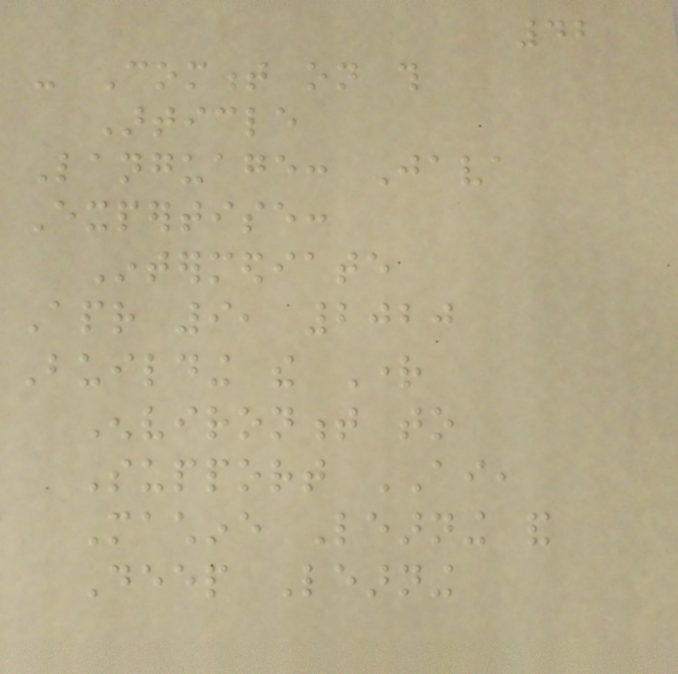42
- Comment on this
Article
Language: Java
Expertise:
Intermediate
Apr 9, 2020
Building the Right
Environment to
Support AI,
Machine Learning and
Deep Learning
